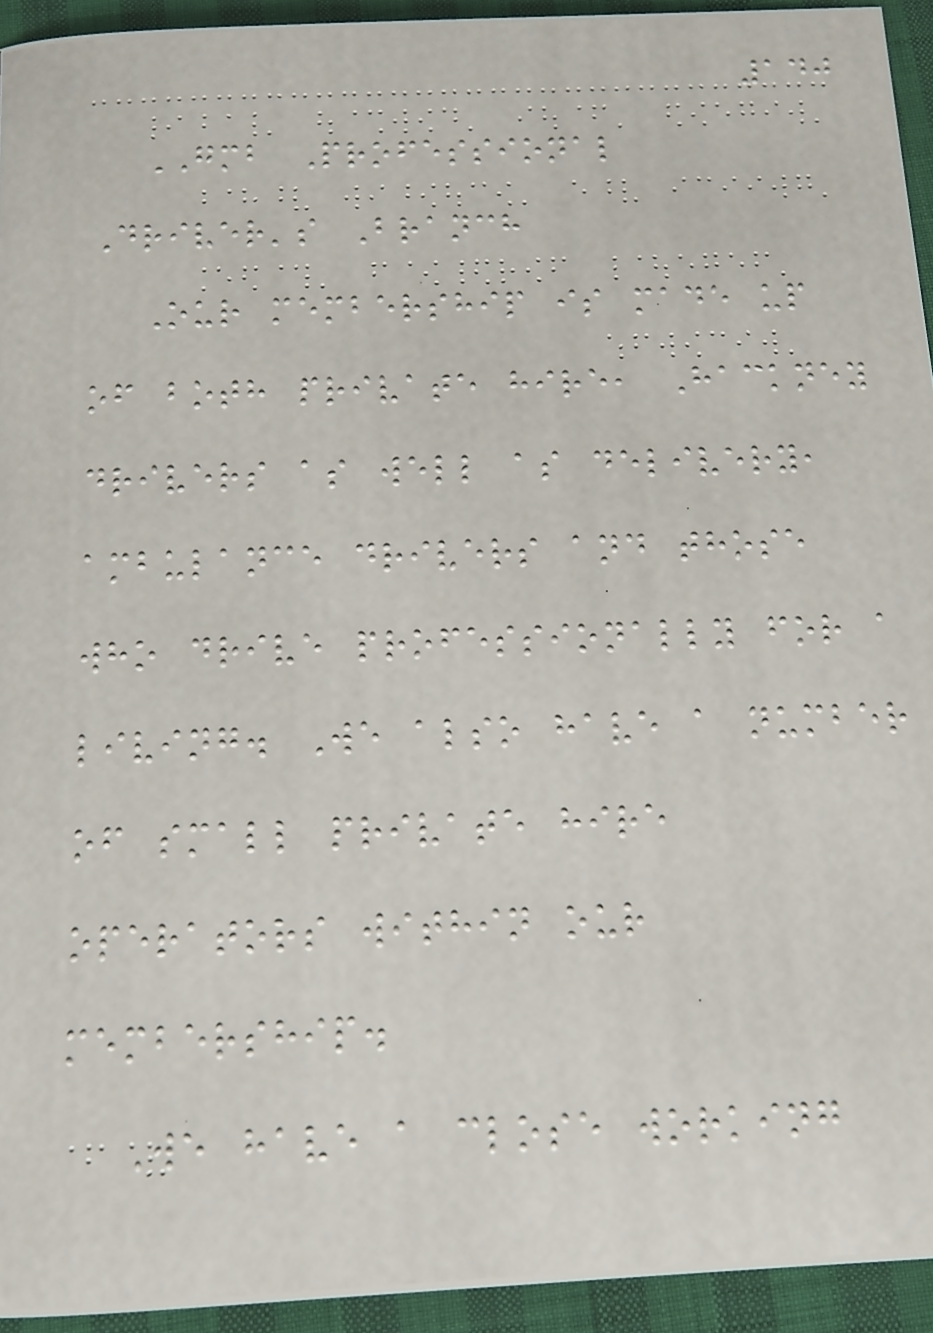140
GMB Professional
Driver's Branch
Our membership is made up
of both private hire, Hackney
drivers as well as delivery,
ambulance drivers and those
who drive professionally for a
living. We also have a number
of small private hire
operators within our
membership.
We have a close working
